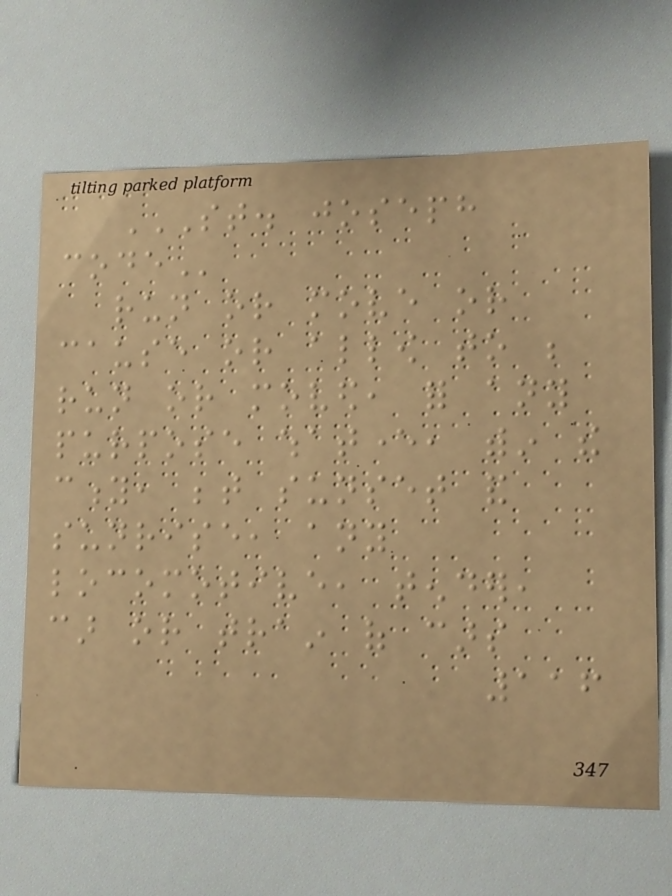ST. JOSEPH
CODE
run or move or
cause or allow to be
run or moved, for any
purpose whatever, within the
city, between sunset and
sunrise, any
locomotive, tender,
car or train of cars
116
